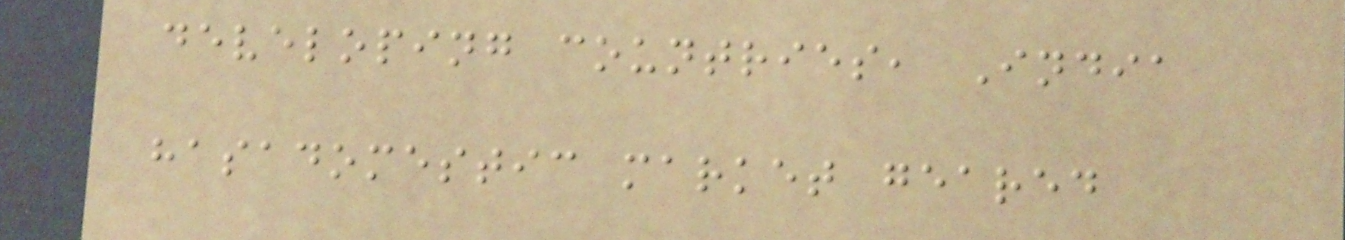developing countries, India
hasadomestic market geared
